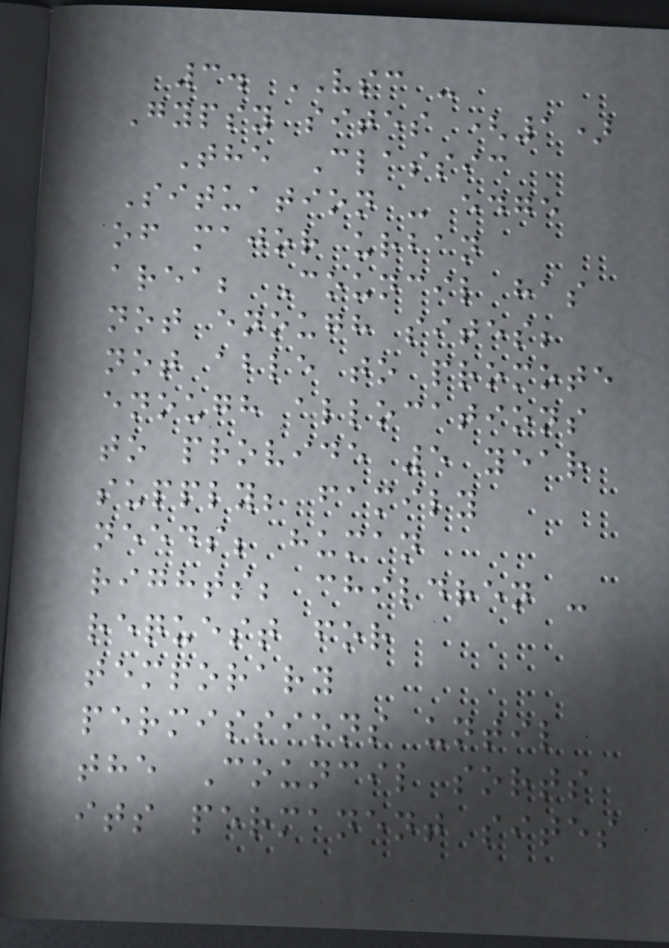3. VSC -
Gypsy sites (1)
The Classic
Situation - edge
of major urban
area; Council has
not enough sites;
not able to promote
enough allocations
to provide 5 year
supply; family
needs; human
rights; children -
request for
temporary
permissions until
the Council sorts
its permanent sites
